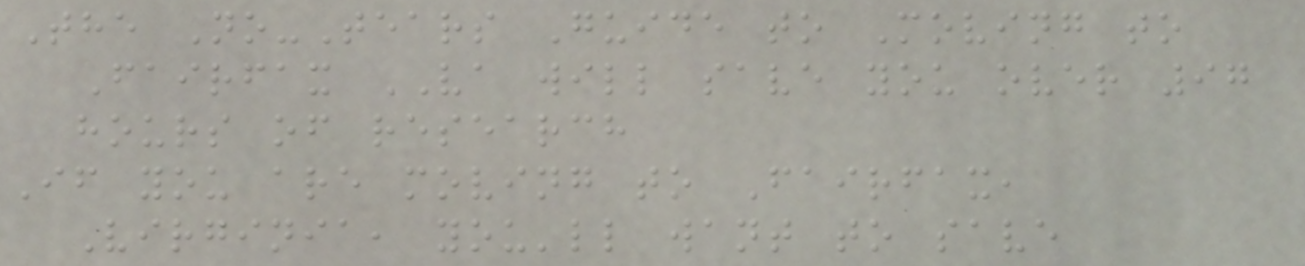The No-Tears Guide to Moving to
Fairfax VA will save you over 97
hours of research
If you are moving to Fairfax,
Virginia, you'll want to save
